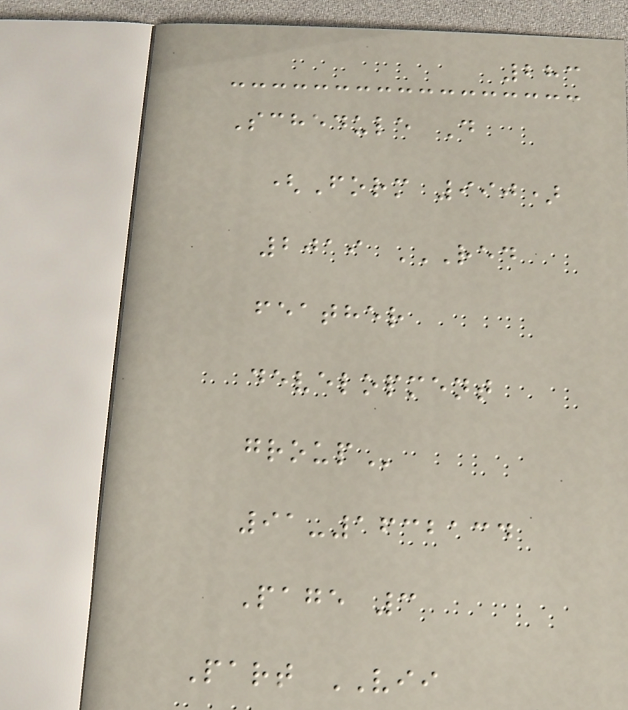283
Schedule D
(Form 990)
2019 RED
FEATHER
DEVELOPMENT
GROUP
91-1632134
Page 3
Part VII
